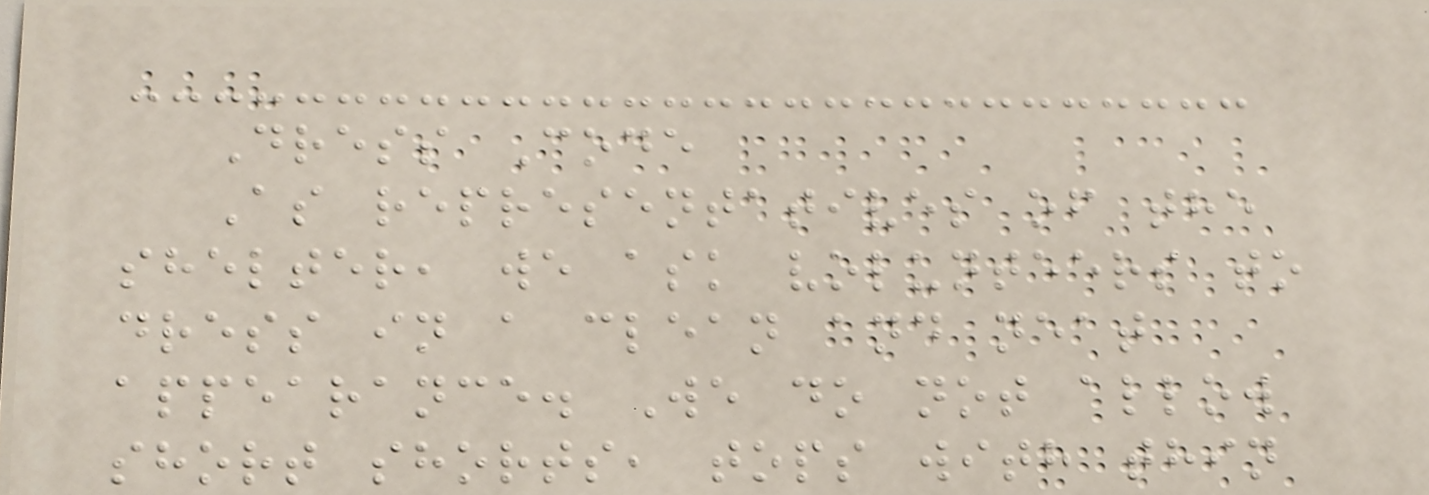Dress Code
As representatives of the
shelter, we ask volunteers to
dress in a clean and neat
appearance. We do not allow
short shorts, tops with thin
